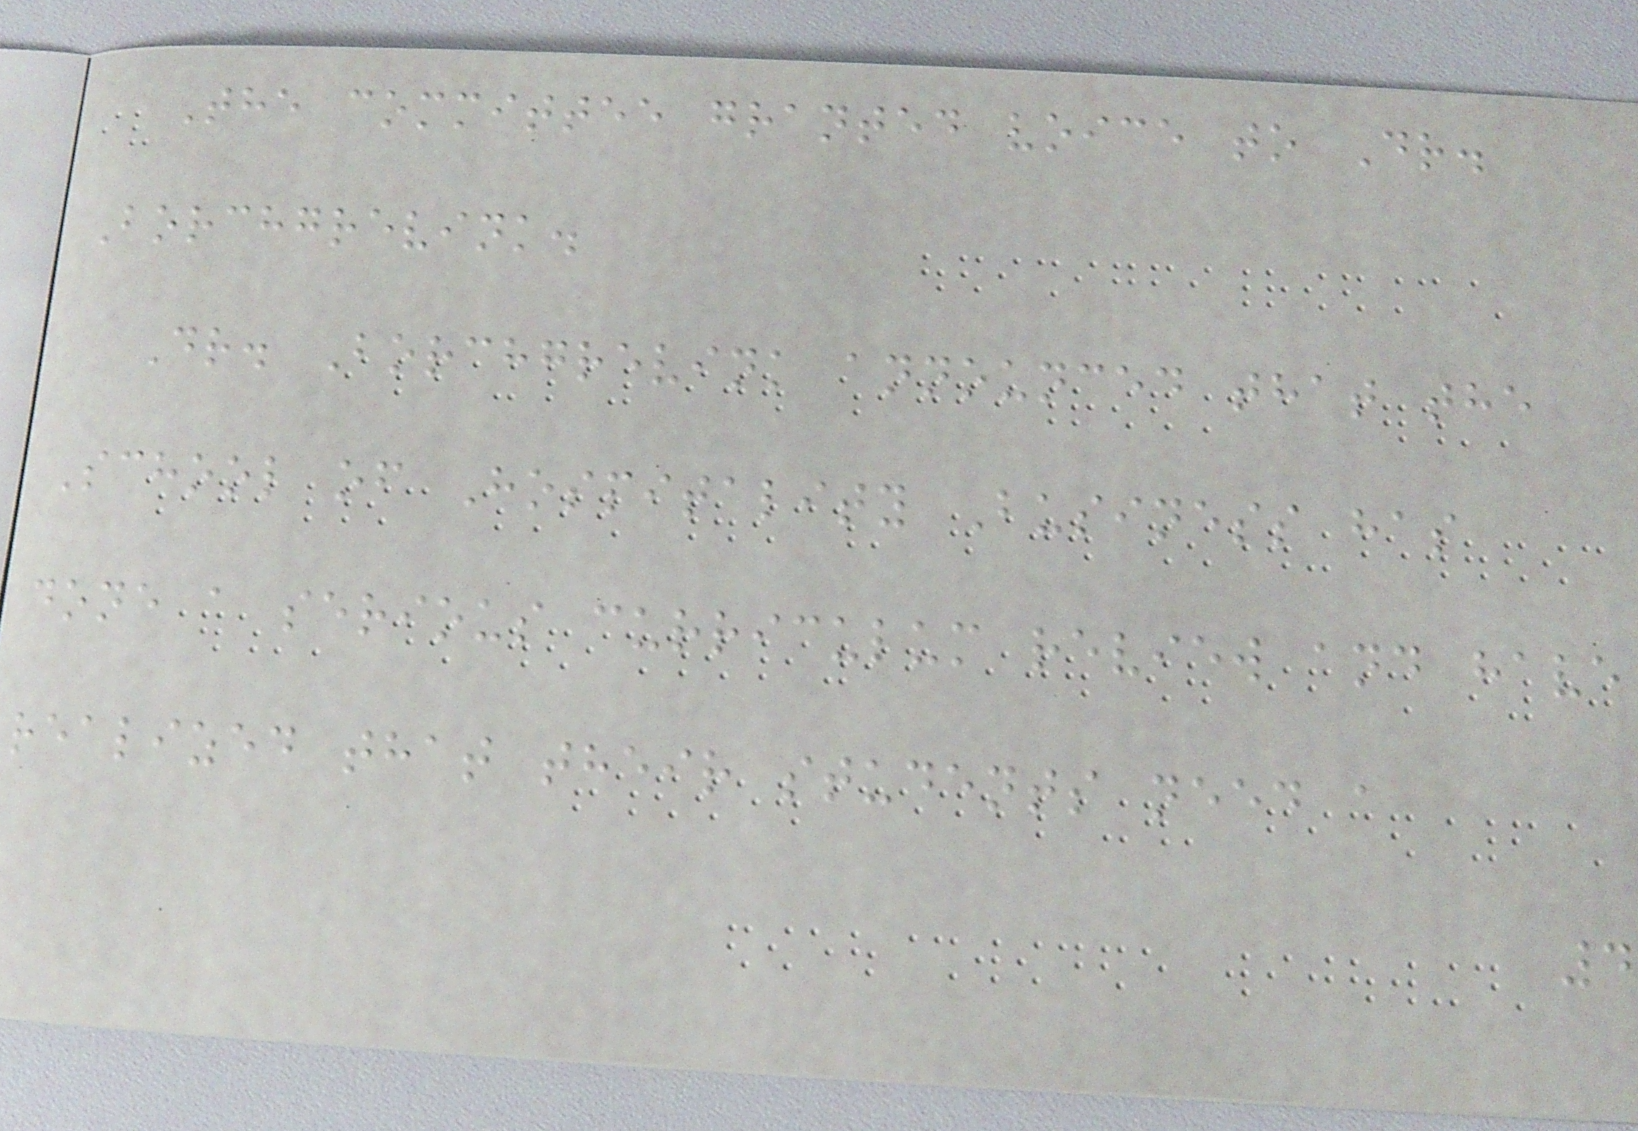The committee granted voice to Dr.
Borchgrevink.
Dr. Borchgrevink announced that the
School of Hospitality Business has
done a serious curriculum review and have
realized that their students need a
4
